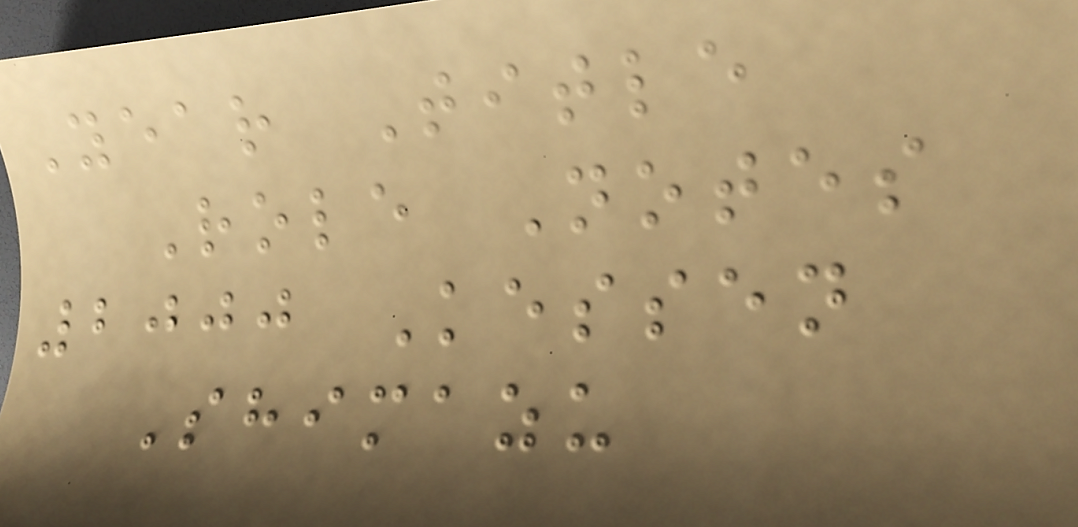Year Title
Role Notes
2000 Kessen
Shimazu
